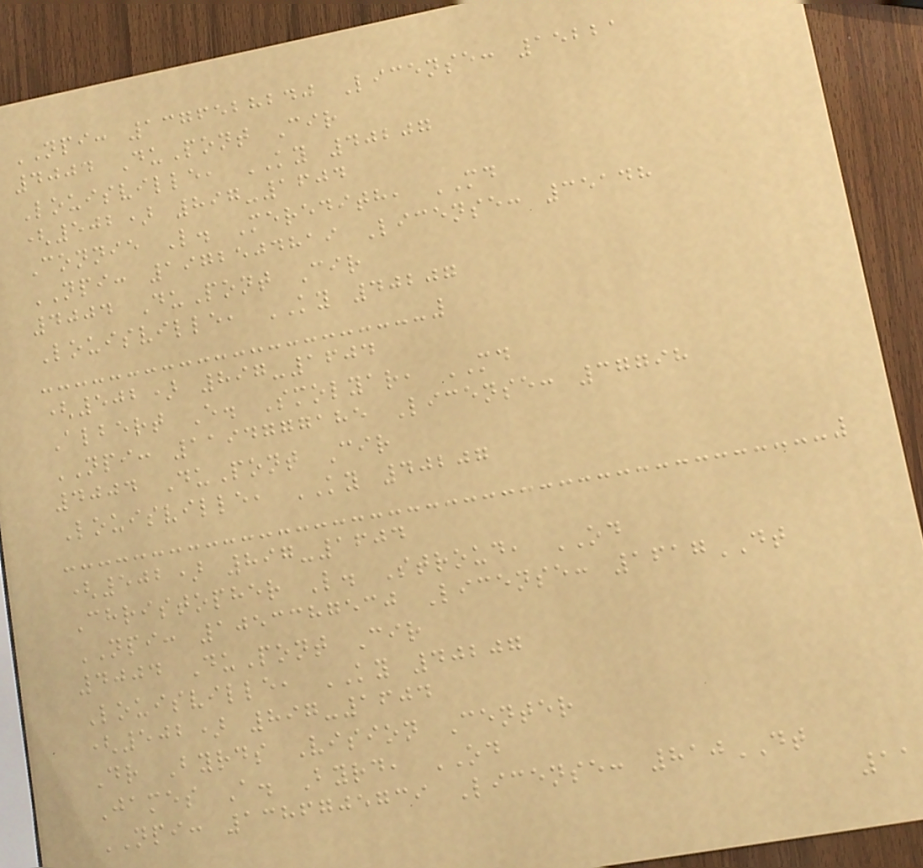NPI: 1376528240 License: 15221
4004 DuPont Cir
Louisville, KY 40207
(502) 897-1604
Connie L. Meredith, MD
NPI: 1972504819 License: 35148
4004 DuPont Cir
Louisville, KY 40207
(502) 897-1604
Albert E. Smolyar, MD
NPI: 1194777185 License: 37798
4004 DuPont Cir
Louisville, KY 40207
(502) 897-1604
Christopher L. Stroud, OD
NPI: 1053387530 License: 1617DT
4004 DuPont Cir
Louisville, KY 40207
(502) 897-1604
Dr Byrds Vision Center
James A. Byrd, OD
NPI: 1386705739 License: 810DT
11
